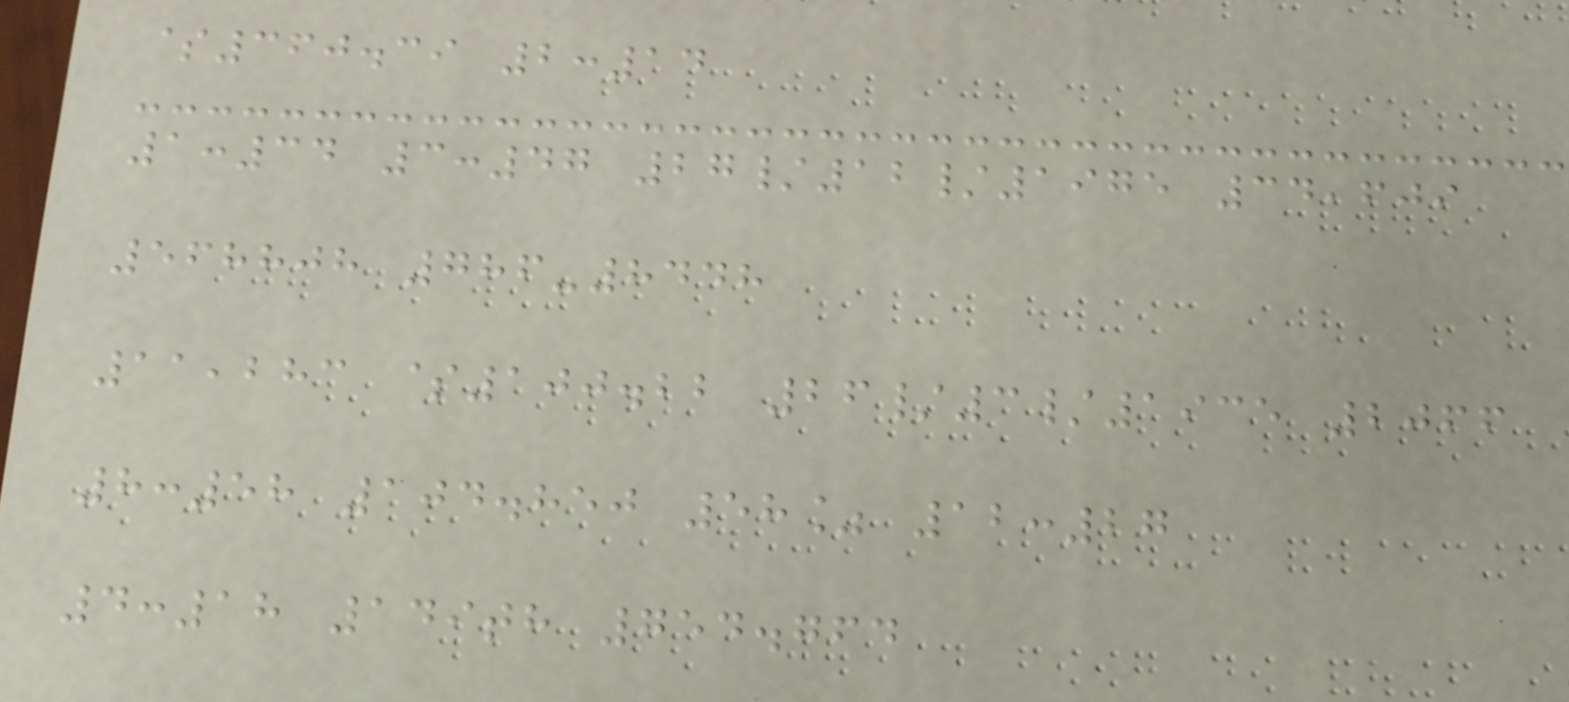$360.39 2:14
1:34 3:47 27/12/1975 34,609
568808 786-8448
11,283 $100.22 26/3/1935 2066
8:58 104.850 58% 12:27
4:18 149th 754.764
